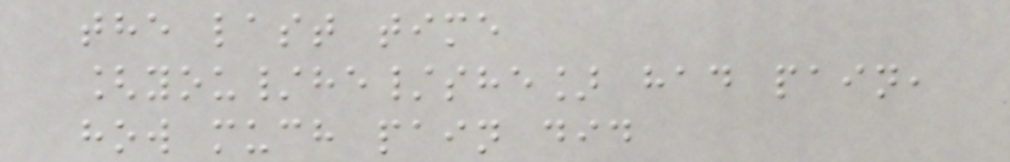the last time
[you/he/she] had pain,
how much pain did
